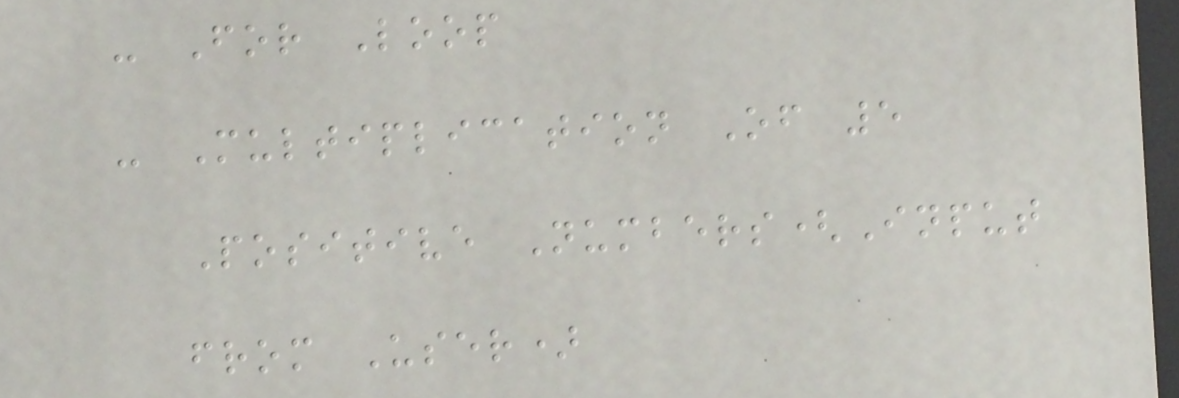- For Loop
- Multiplication Of 5
Positive Numbers(Input
from User)
